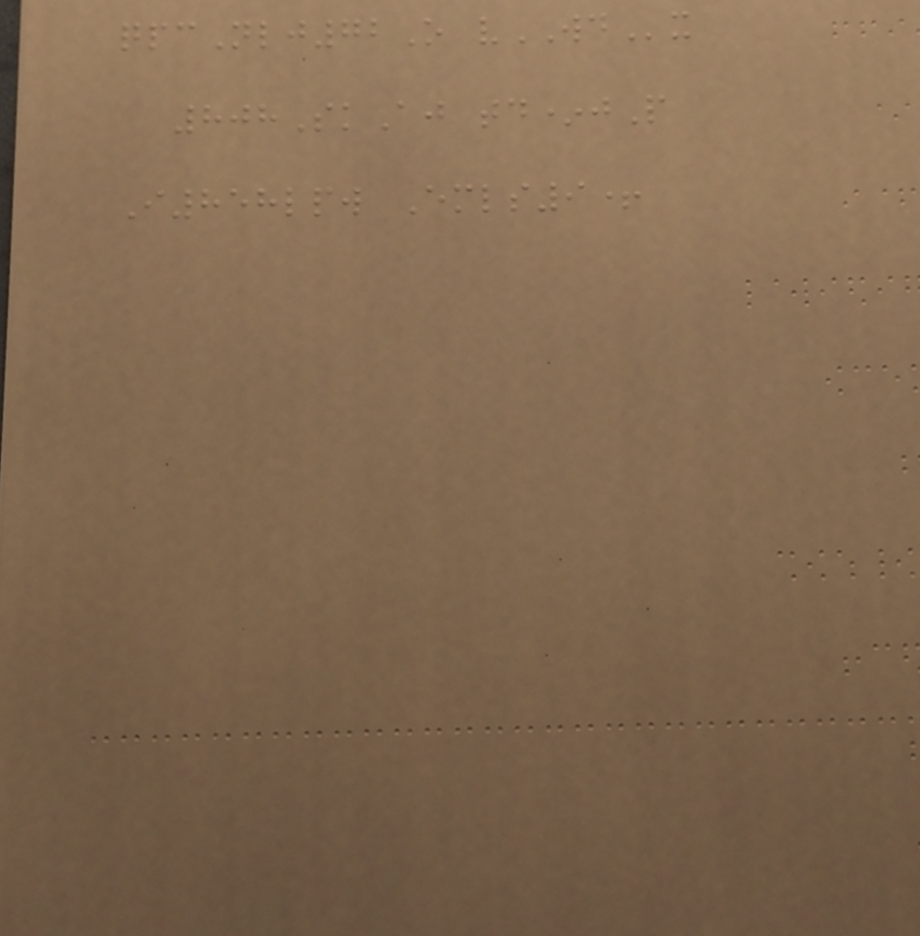qpcNlj72O vWDx
808SkAj td*jP
I858lpw Emls9+
